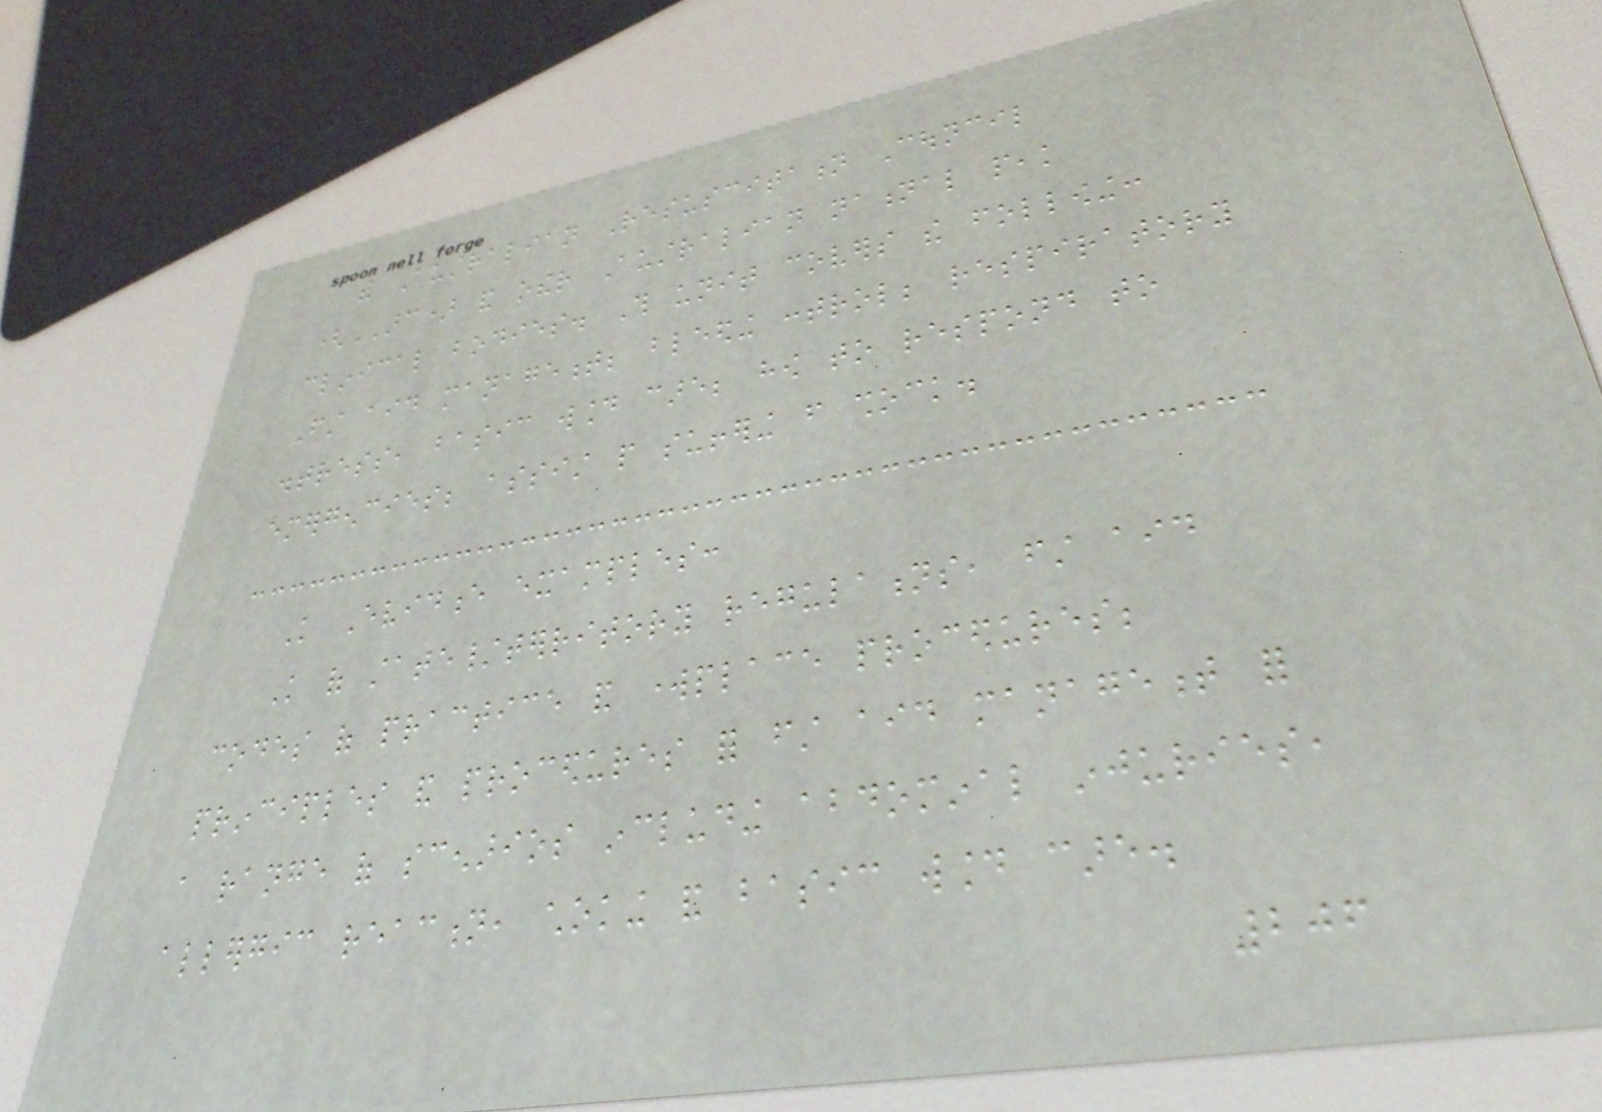the Australian Resuscitation Council
(ARC) and other Australian national peak
clinical bodies. This unit covers the following:
First aid management; bleeding control; respiratory
distress, basic wound care; how to respond to
emergencies; assist people suffering from shock.
Knowledge Evidence examples:
Knowledge of state/territory regulations, first aid
codes of practice and workplace procedures;
principles and procedures for first aid management for
a range of scenarios including abdominal injuries,
allergic reaction, choking and basic wound care.
206
